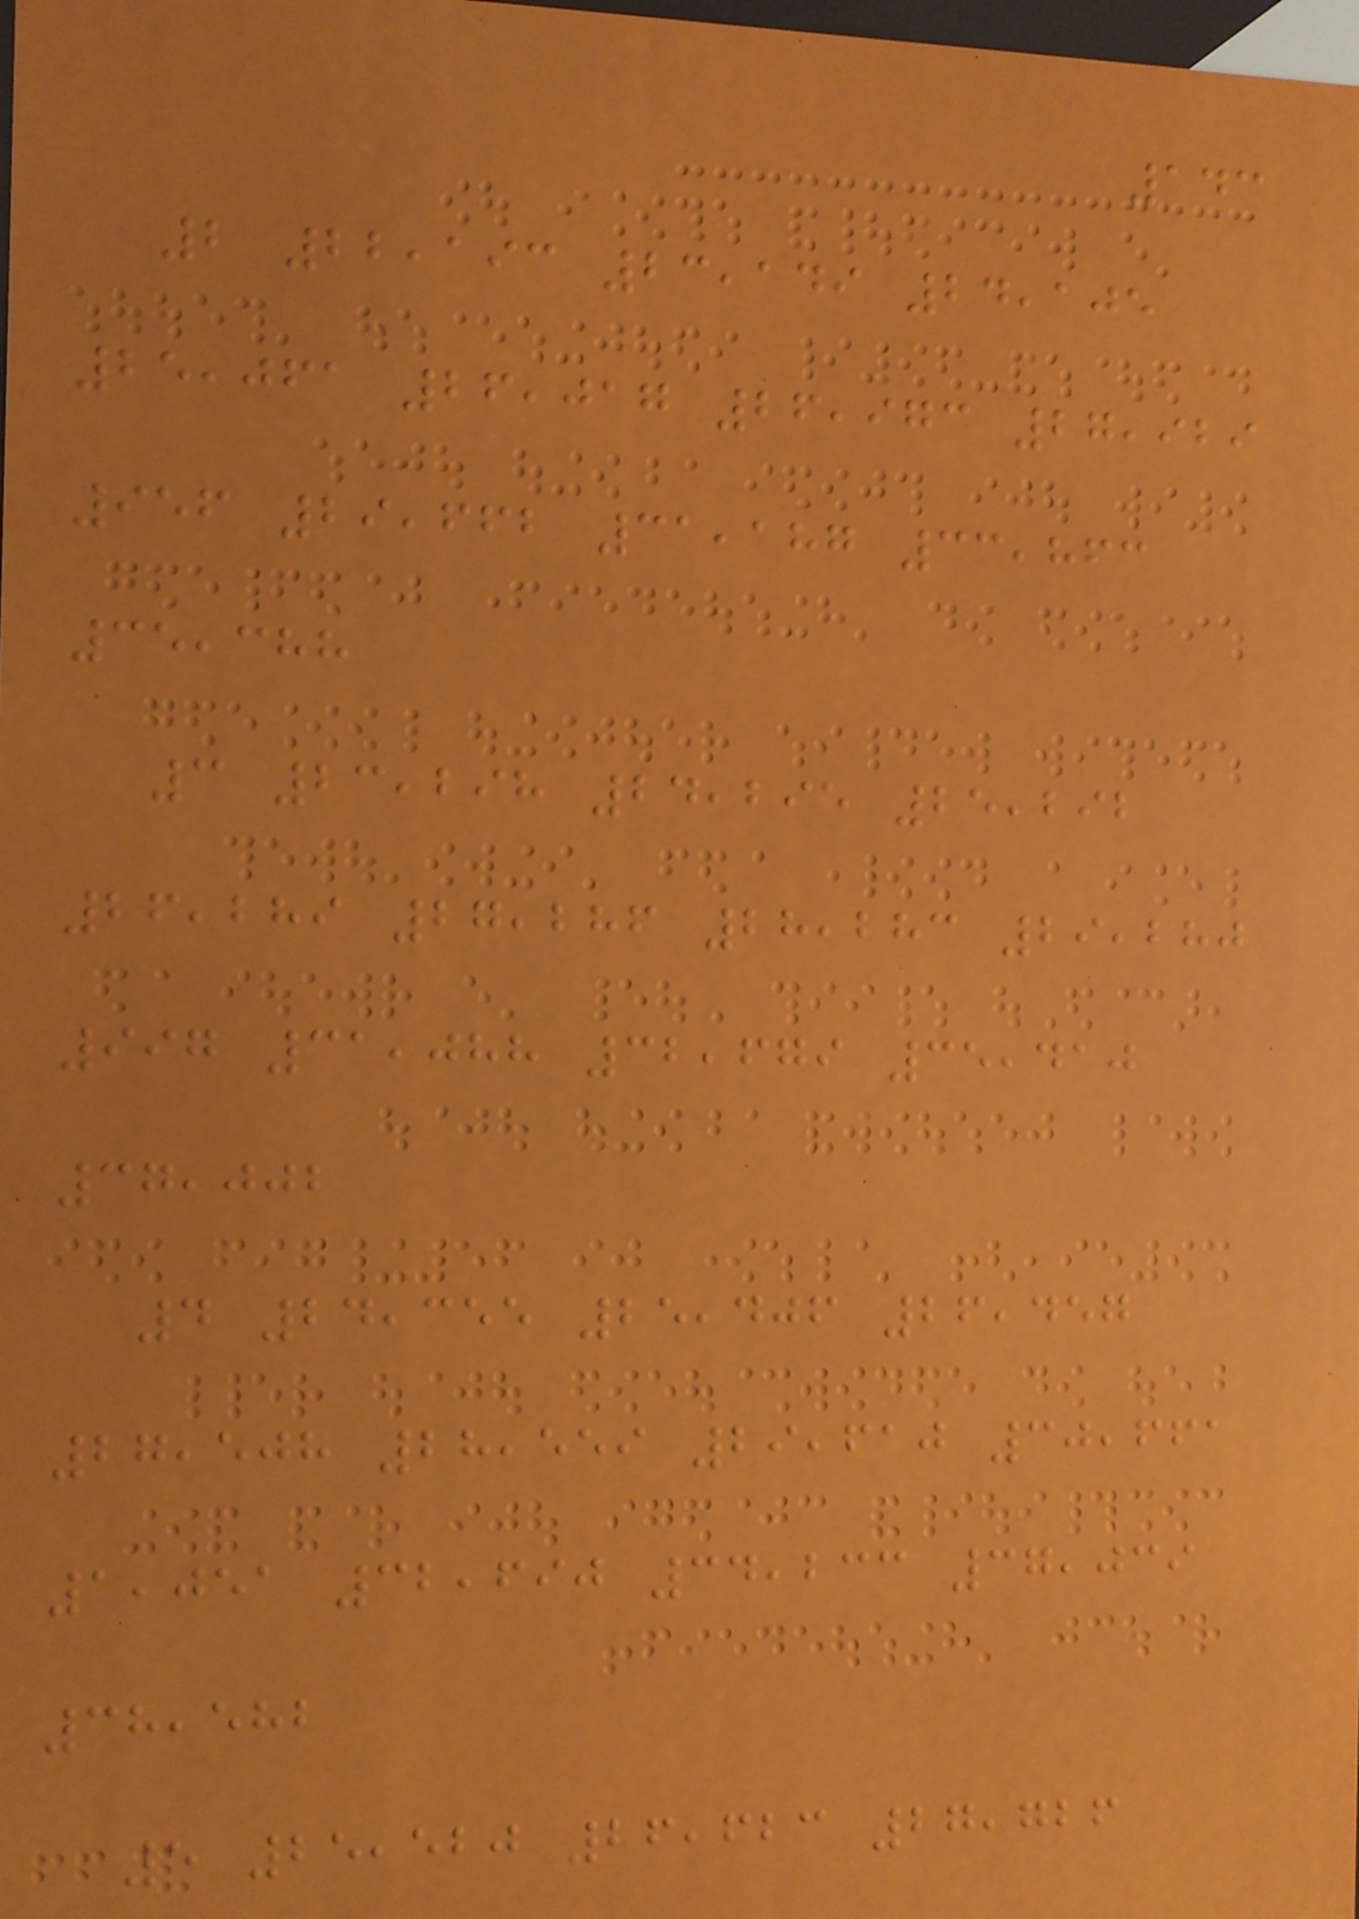143
2 22,193 23,149 24,105
25,061 26,017 26,973 27,929
956 29,662 31,187 33,863
35,388
3 23,298 24,295 25,292
26,289 27,286 28,283 29,280
997 31,088 32,679 35,410
37,002
4 24,355 25,406 26,457
27,508 28,559 29,610 30,661
1,051 32,690 34,233 37,039
38,582
5 25,520 26,623 27,726
